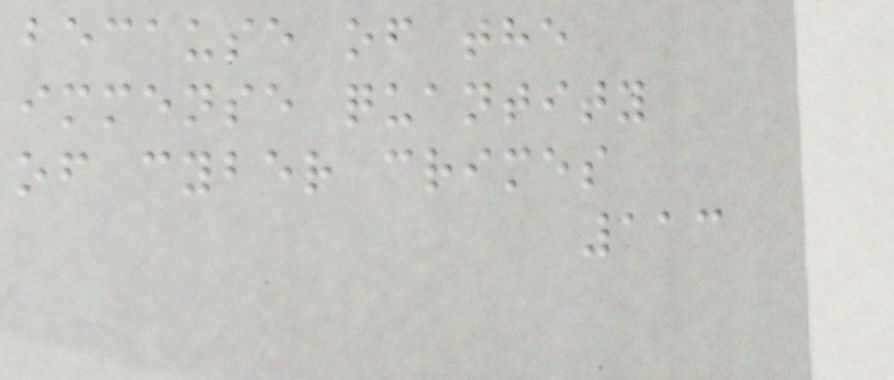because of the
immense quantity
of cyber crimes
113
